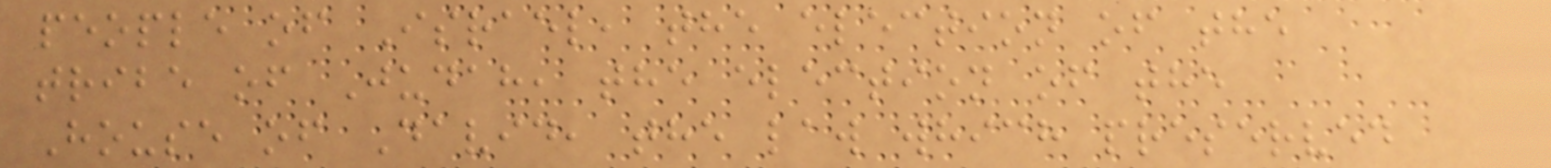people of Israel, the election of the
tribe of Judah, the election of the
House of David, the law which preserved
